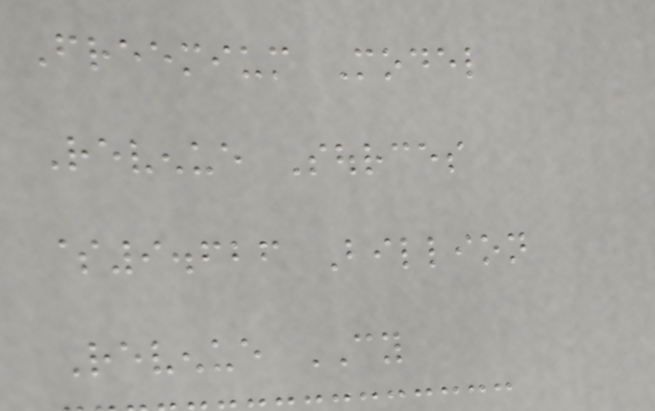Freemium Model
Revenue Sources
$9.626 Billion
Revenue CY
